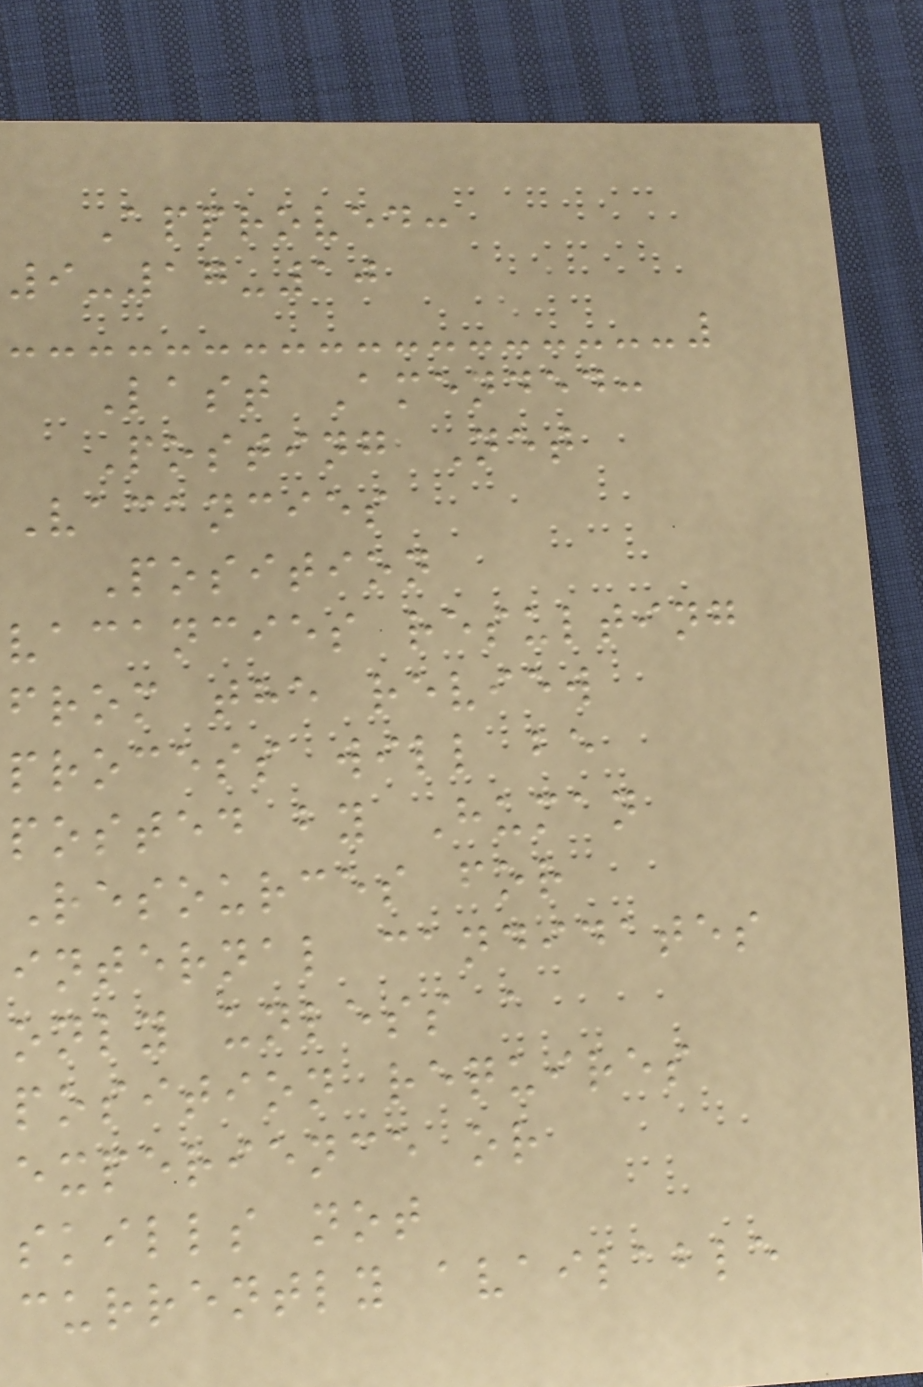Approved:
9-17-10
Last Amended:
Posting Net
Vacancies
Position
vacancies resulting
from the review
process will be
posted by Human
Resources for
internal candidates
only unless a
position requires
experience or
skills not
currently available
